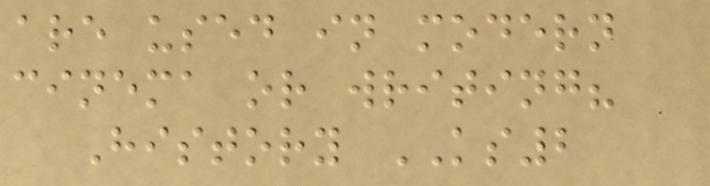are used in modern
cinema or writing?
History KS2
